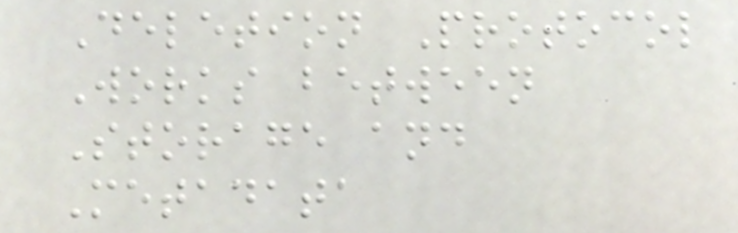Deletion Protocol
Works between
Storage and
Metadata
